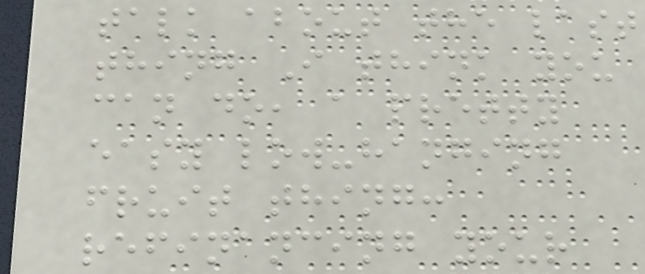talk about the last
thing I think you
can do, a pretty
easy low-hanging
fruit thing:
refinancing your
